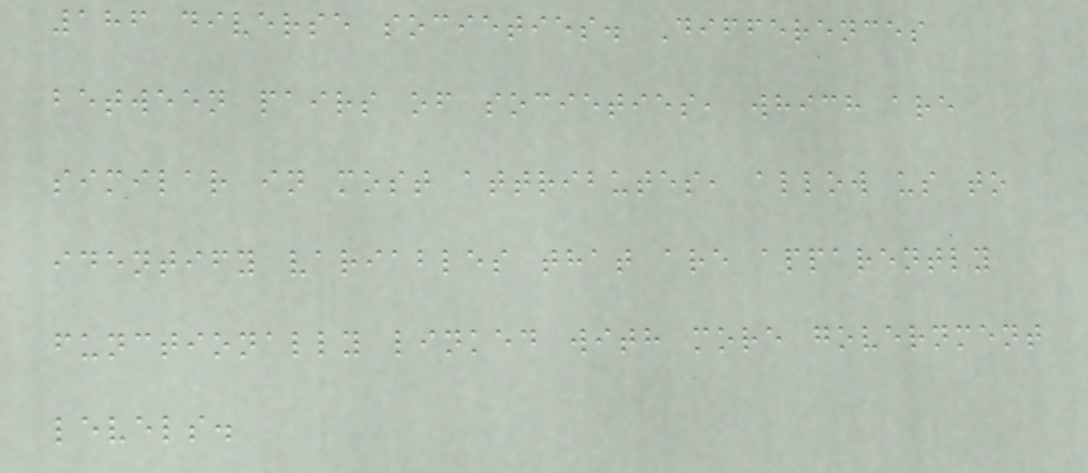186 diverse societies. Differences
between pairs of societies, which are
similar in most attributes, allow us to
identify variables that are apparently
functionally linked with more government
levels.
